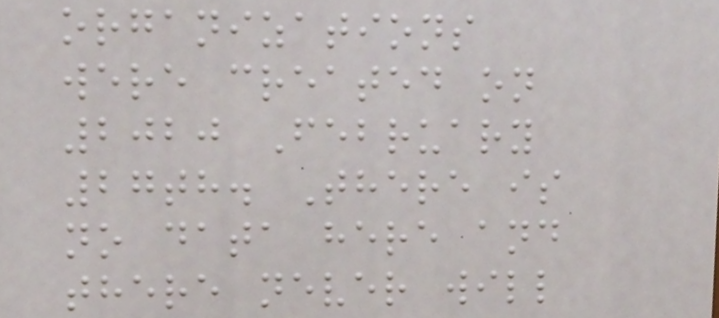organizations
were created on
2020 February
27th. There is
no data here and
there never will
